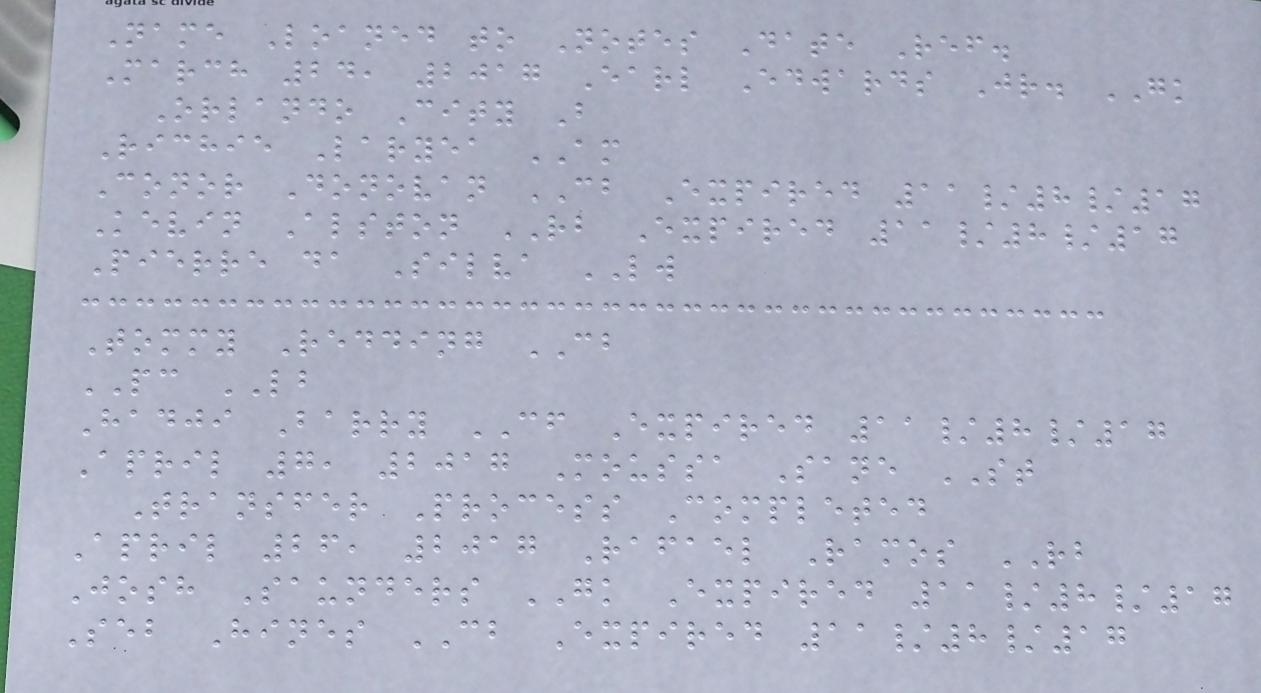Name Loaned to Notes Date Ref.
March 24, 2017 Earl Edwards Jr. GK
Orlando City B
Richie Laryea AM
Conor Donovan CB Expired 11/8/17
Kevin Alston RB Expired 11/8/17
Pierre da Silva LW
Tommy Redding CB
PC LB
Hadji Barry CF Expired 11/8/17
April 7, 2017 Moussa Sane ST
Transfer Process Completed
April 26, 2017 Rafael Ramos RB
Josh Saunders GK Expired 11/8/17
Seb Hines CB Expired 11/8/17
